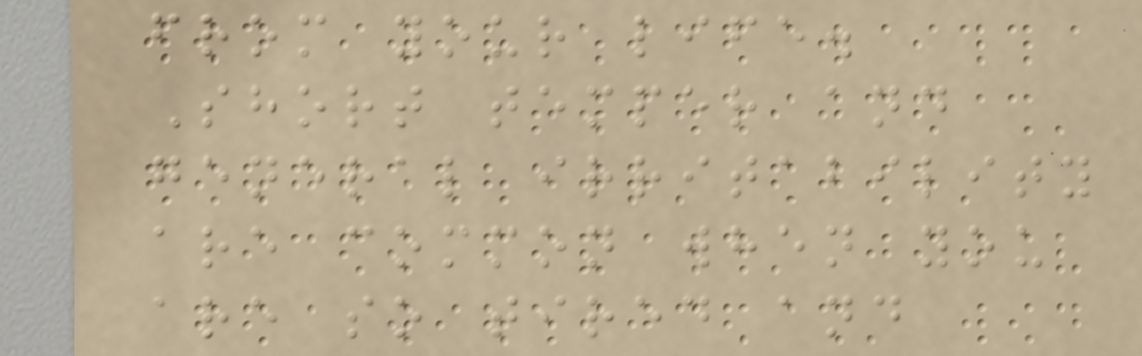from your life.
Short temper and
general irritability
are common when you
are so tired and
